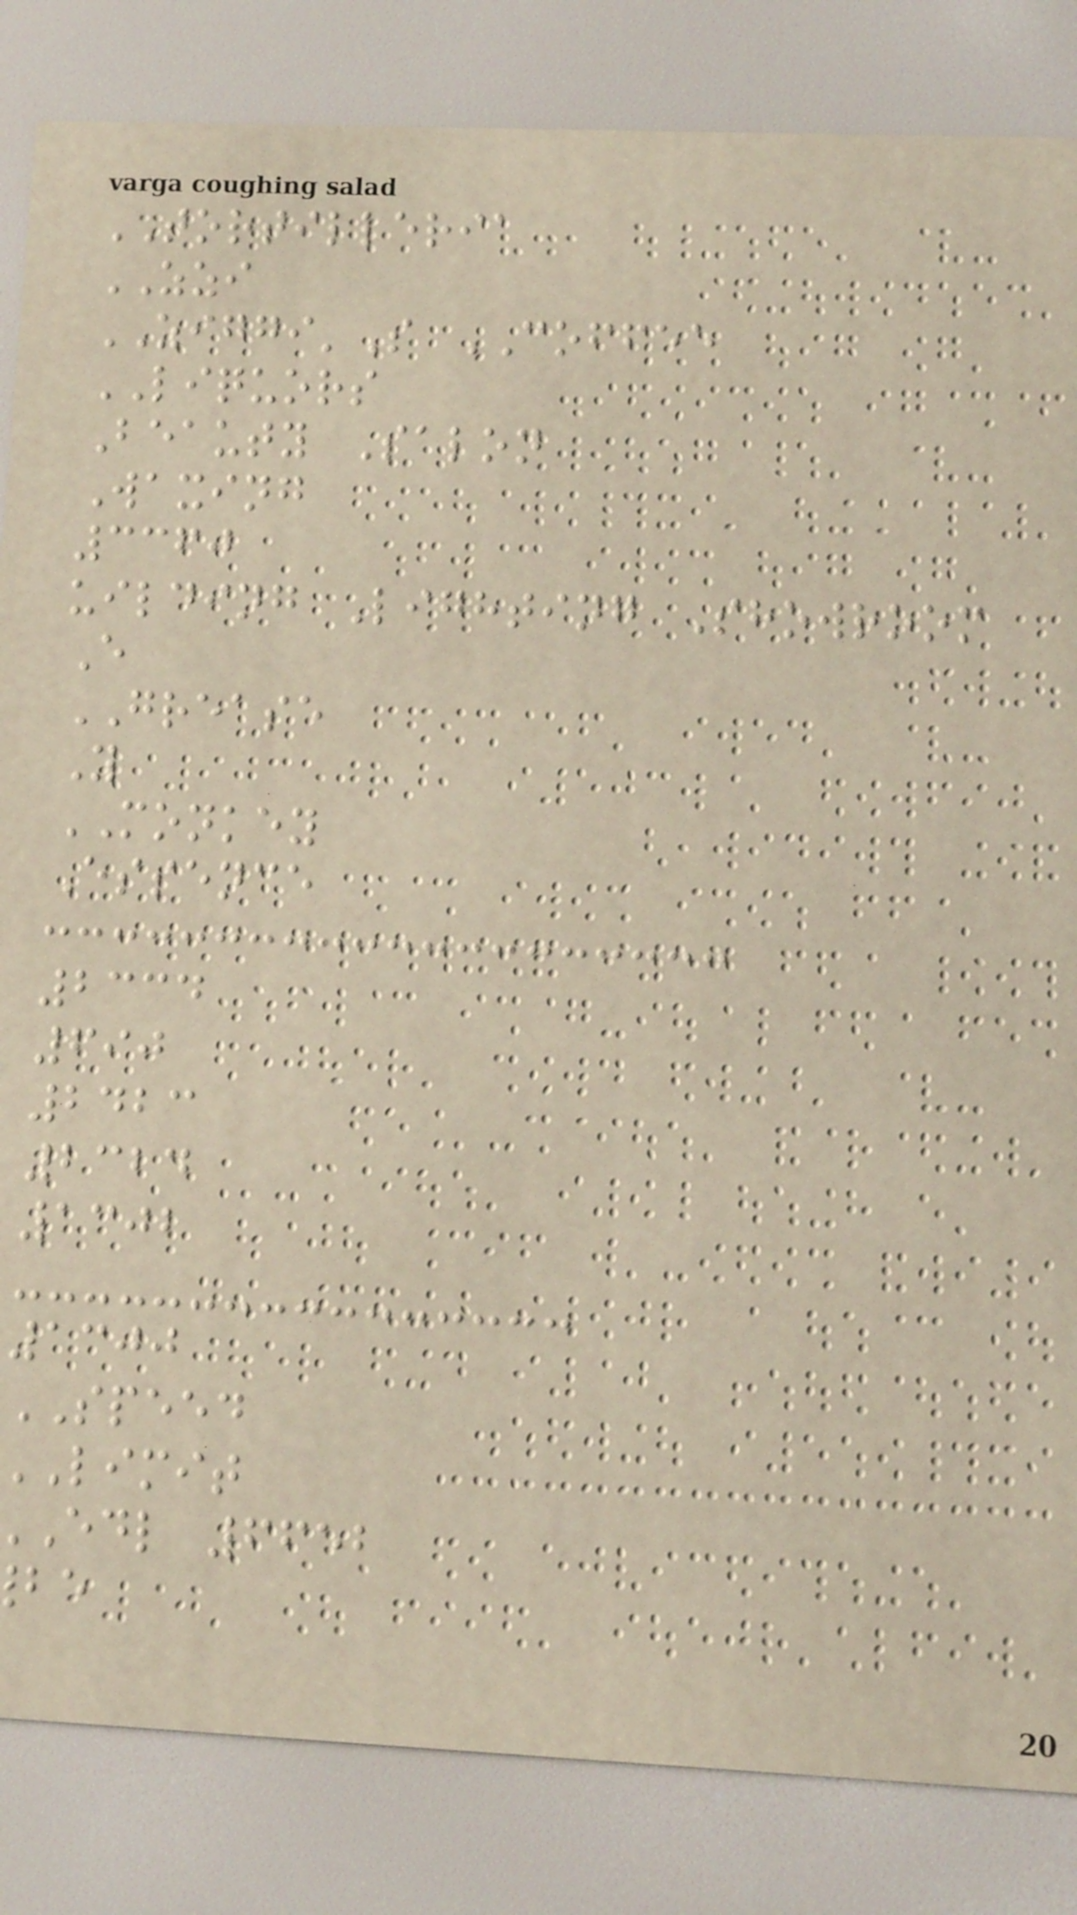TORTILLERIA
ZZI
ZIGGI'S COFFEE
LIQUORS
Beauty Salon
Waxing
3360
uilding Lighting Showroom
E
GREASE
Y
MONKEY
Essence
2334
690
2423
2324
1302
1300
SPEED
limit
edl 6652
